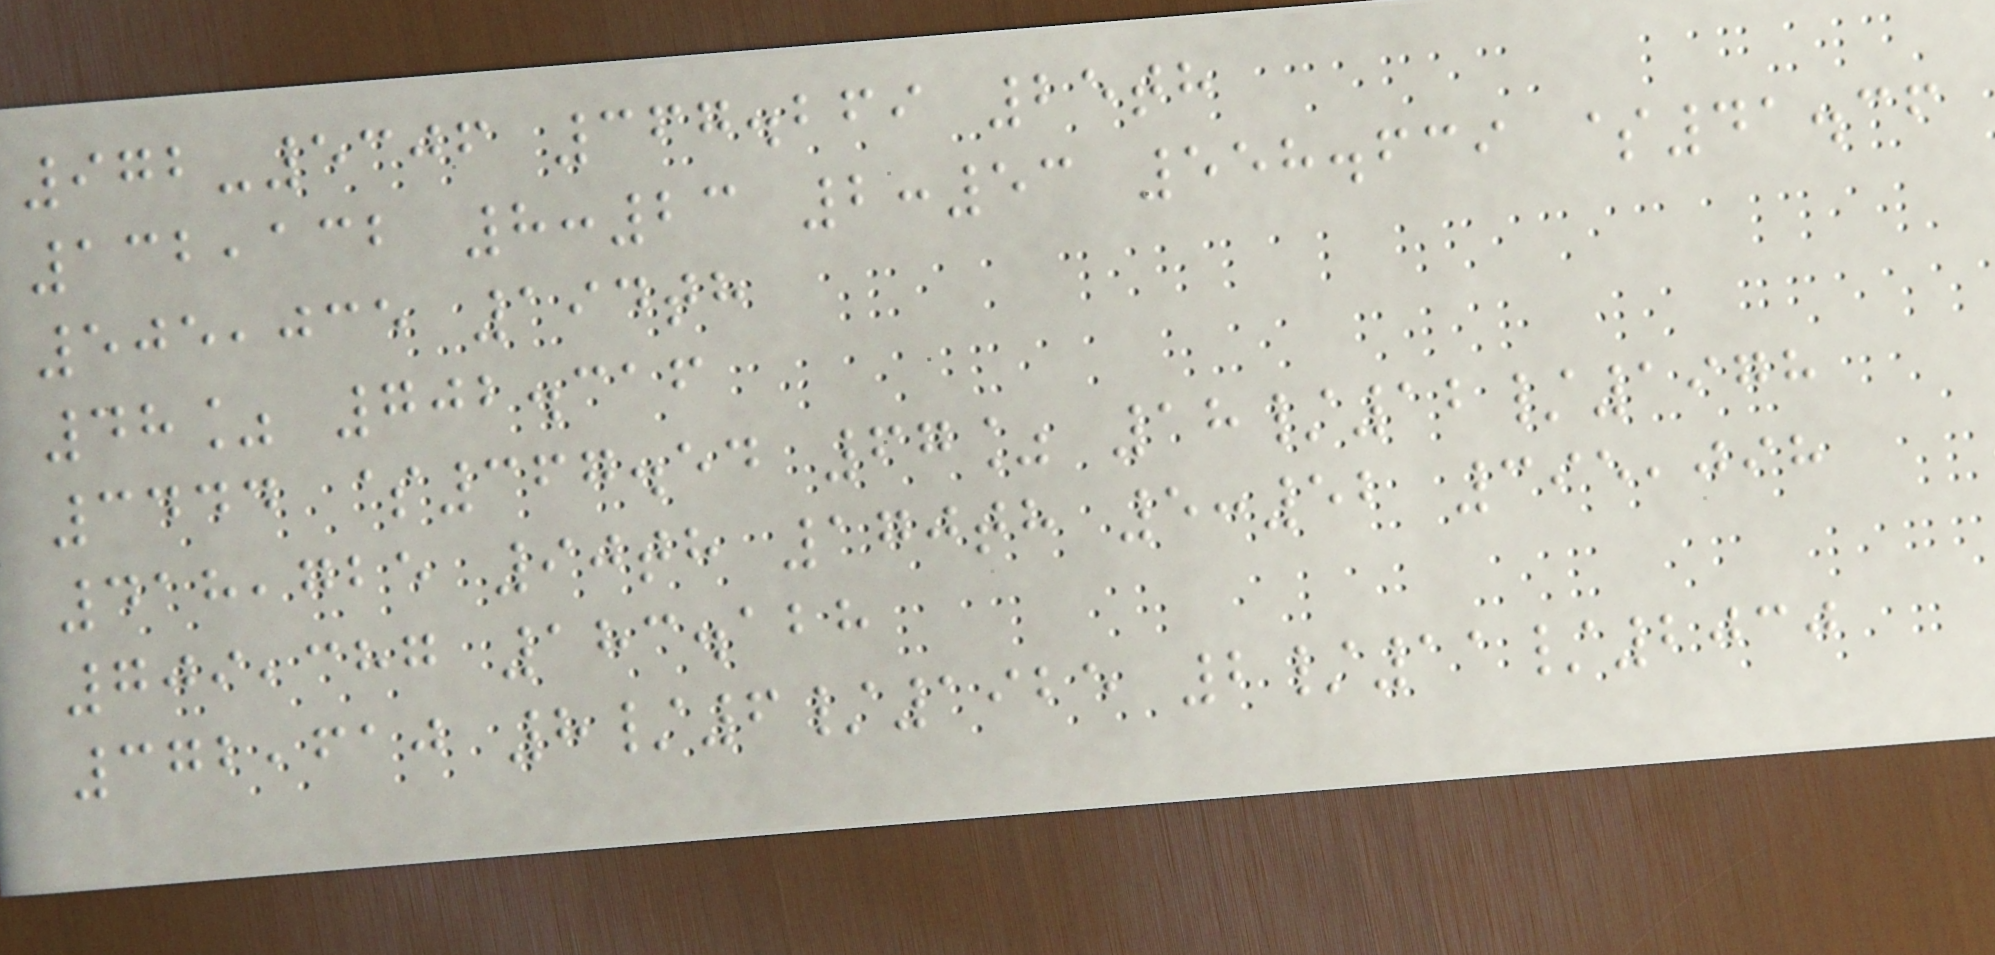972-5306 367.269 25th
132,132 8:23 2:53 558.639 $41.36
505,035 194th
48% 702.316
3444 $367.54 67% 18/12/1978
418,725 90th 170th 5:52 395,098
709,387 183.128
372,610 8/6/1925 2/11/2030
